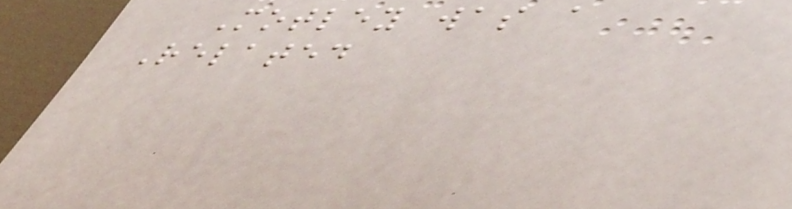Motley was a
Related
